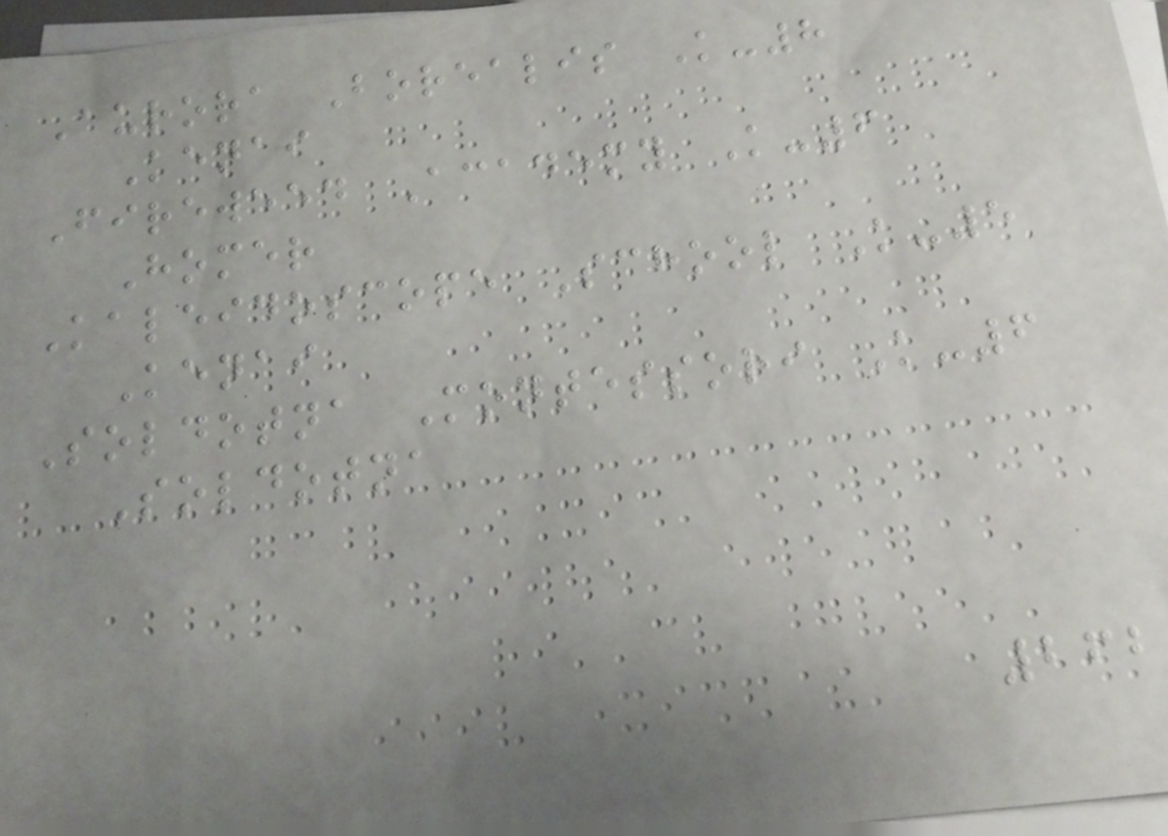Aurora Borealis K-8
Kenai
Fireweed Academy K-6
Homer
Kaleidoscope School K-5
Kenai
Soldotna Montessori K-6
Soldotna
262
